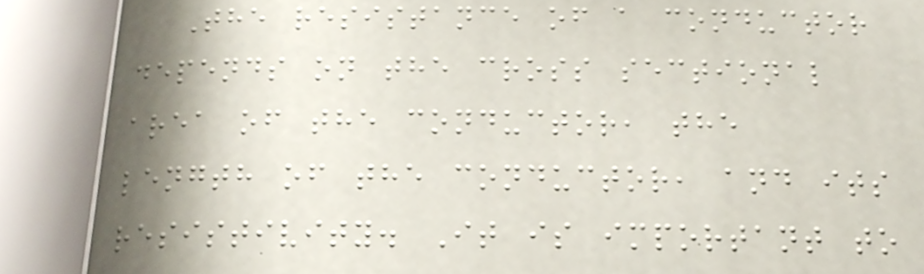The resistance of a conductor
depends on the cross sectional
area of the conductor, the
length of the conductor, and its
resistivity. It is important to
